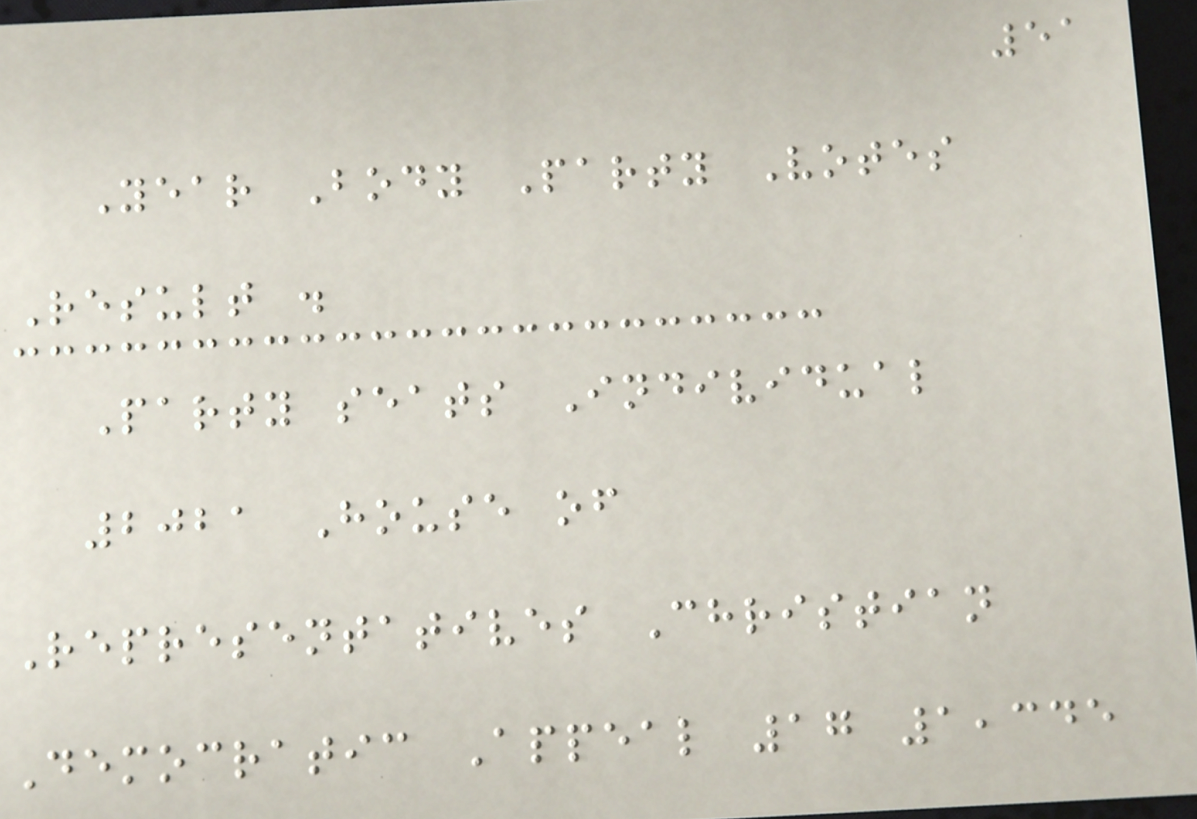51
Year Body Party Votes
Result .
Party seats Individual
2021 House of
Representatives Christian
Democratic Appeal 17 1,345
